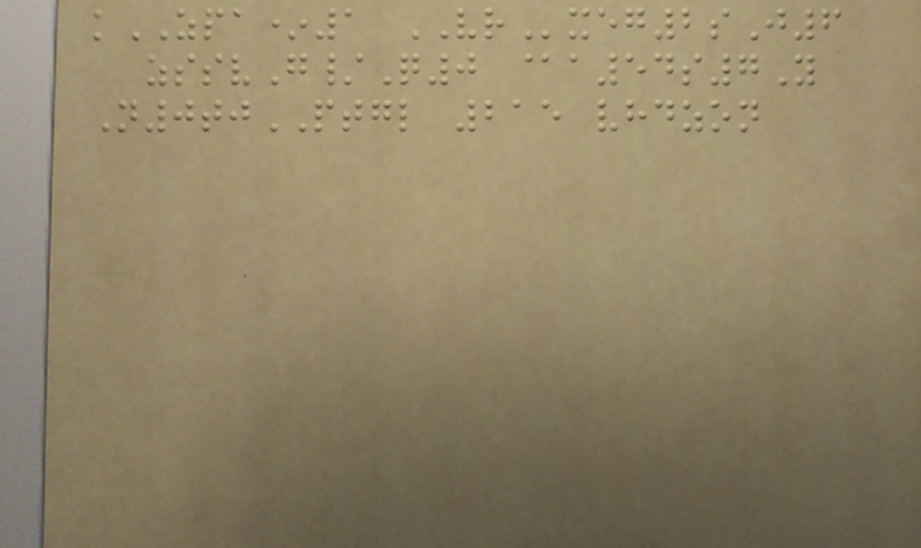kZPA*1 VRxeg2sJ6
zssvG/Q0 @a54s7Y
N0tjPTGL 215 vhdzon
